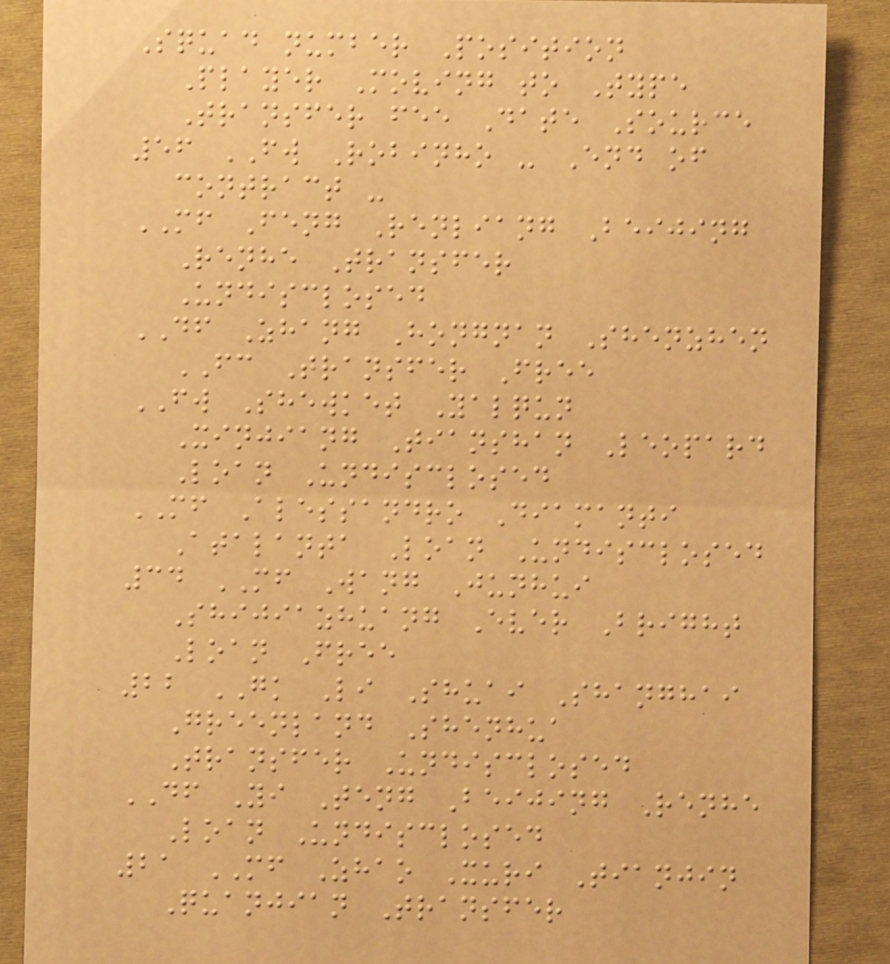Squad number Position
Player Moving to Type
Transfer fee Date Source
56 FW Robinho - End of
contract -
MF Feng Renliang Beijing
Renhe Transfer
Undisclosed
DF Zhang Hongnan Shenzhen
FC Transfer Free
FW Shewket Yalqun
Xinjiang Tianshan Leopard
Loan Undisclosed
MF Alessandro Diamanti
Atalanta Loan Undisclosed
34 MF Wang Junhui
Shijiazhuang Ever Bright
Loan Free
22 GK Li Shuai Shanghai
Greenland Shenhua
Transfer Undisclosed
DF Yi Teng Beijing Renhe
Loan Undisclosed
21 MF Zhao Xuri Tianjin
Quanjian Transfer
